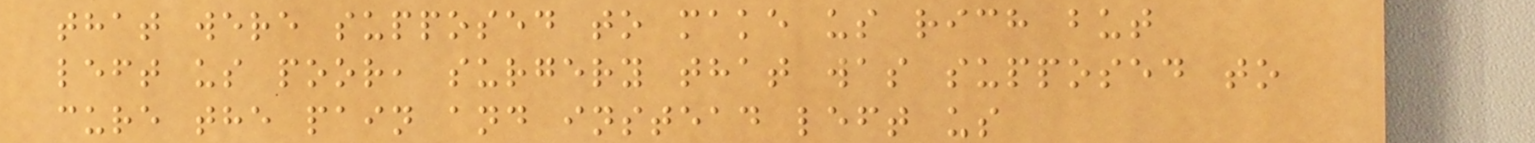that were supposed to make us rich but
left us poor, surgery that was supposed to
cure the pain and instead left us
